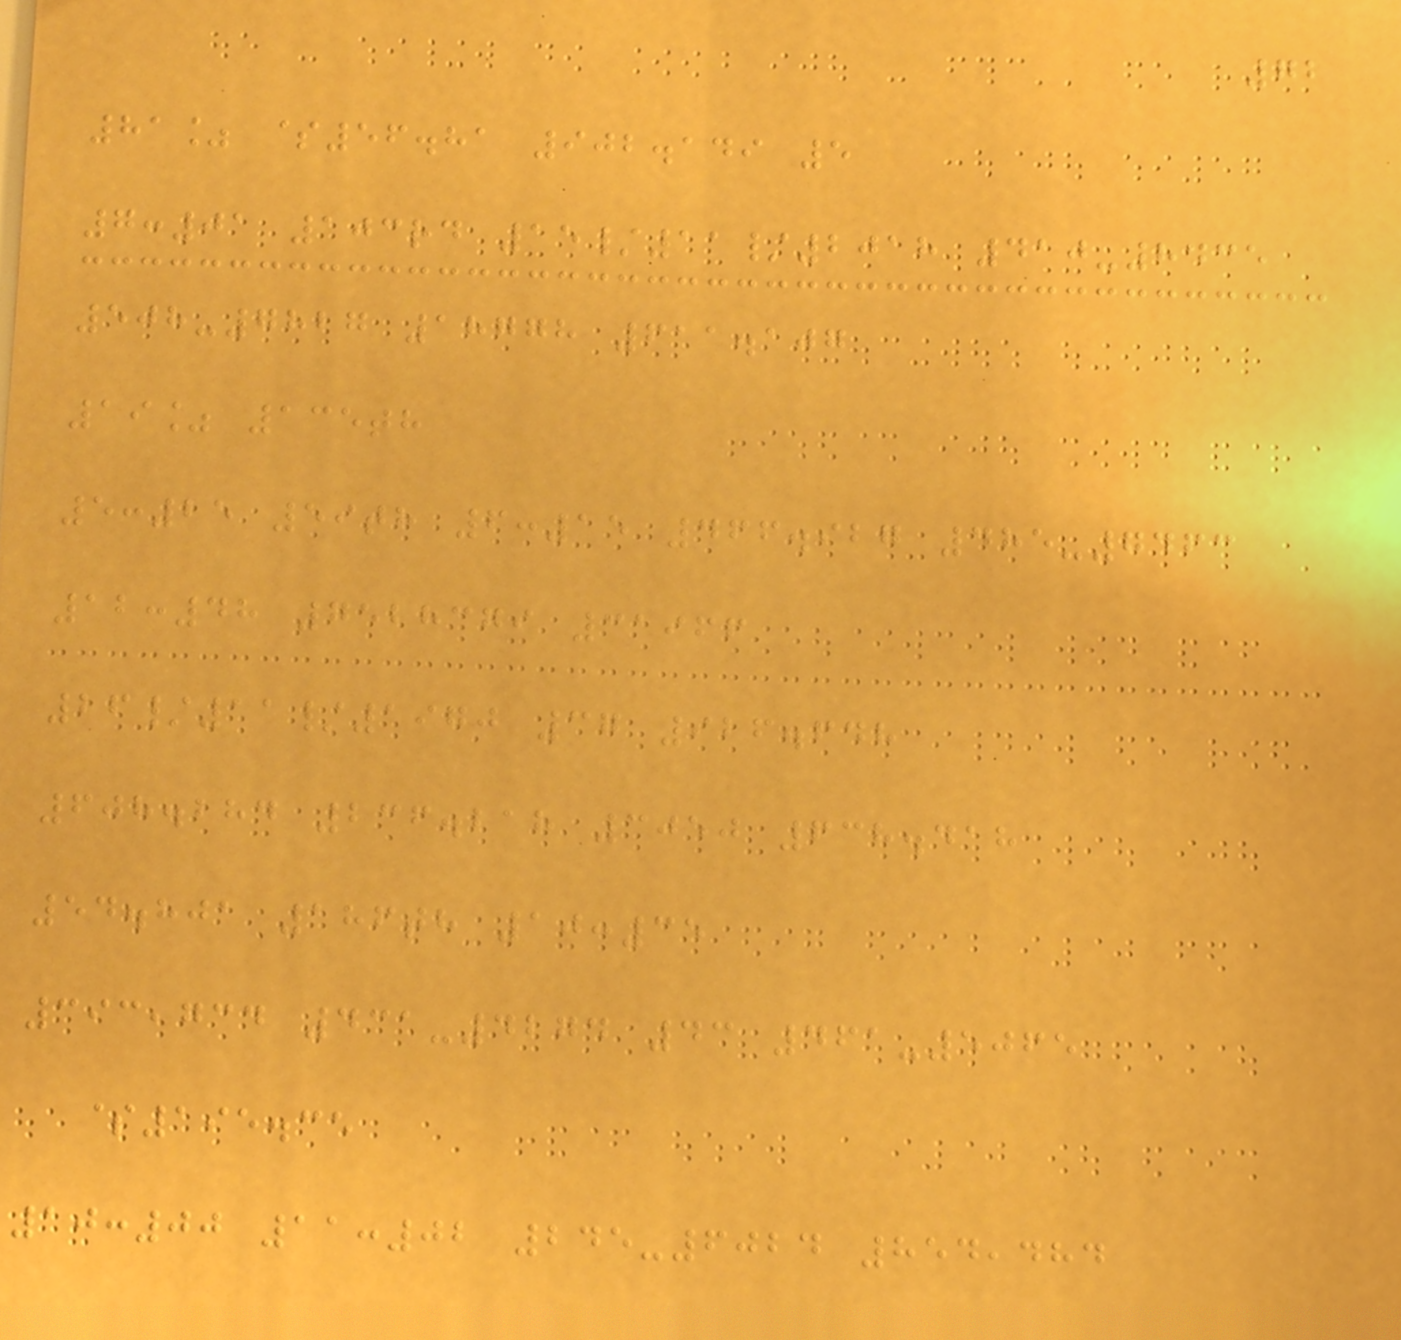72
81% $56.81 902.149 5
7:01 103rd 15/11/2018 410-8435
508-7827 18778 611.107
19% 135th
5:25 59th 6:15 466.927 485-7463
12:48 7528379 31966
26/11/1970 37 926.648
608.284 236.218 3050 638.418
54.801 186th 10:35
393,734 431-4274 43 461-5065
$195.35
10:00 11:02 245-6024 854,484
